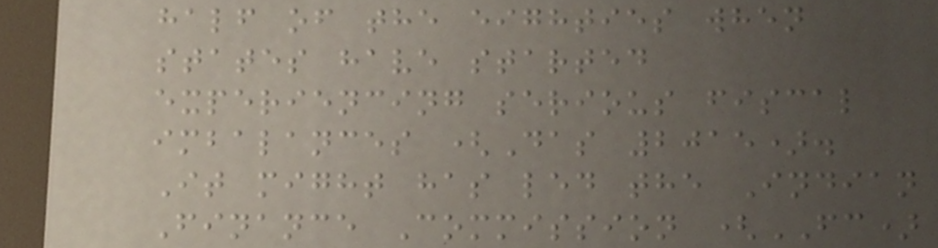half of the eighties when
states have started
experiencing serious fiscal
imbalances (Das 2015).
It might has led the Indian
Finance Commission (FC)
